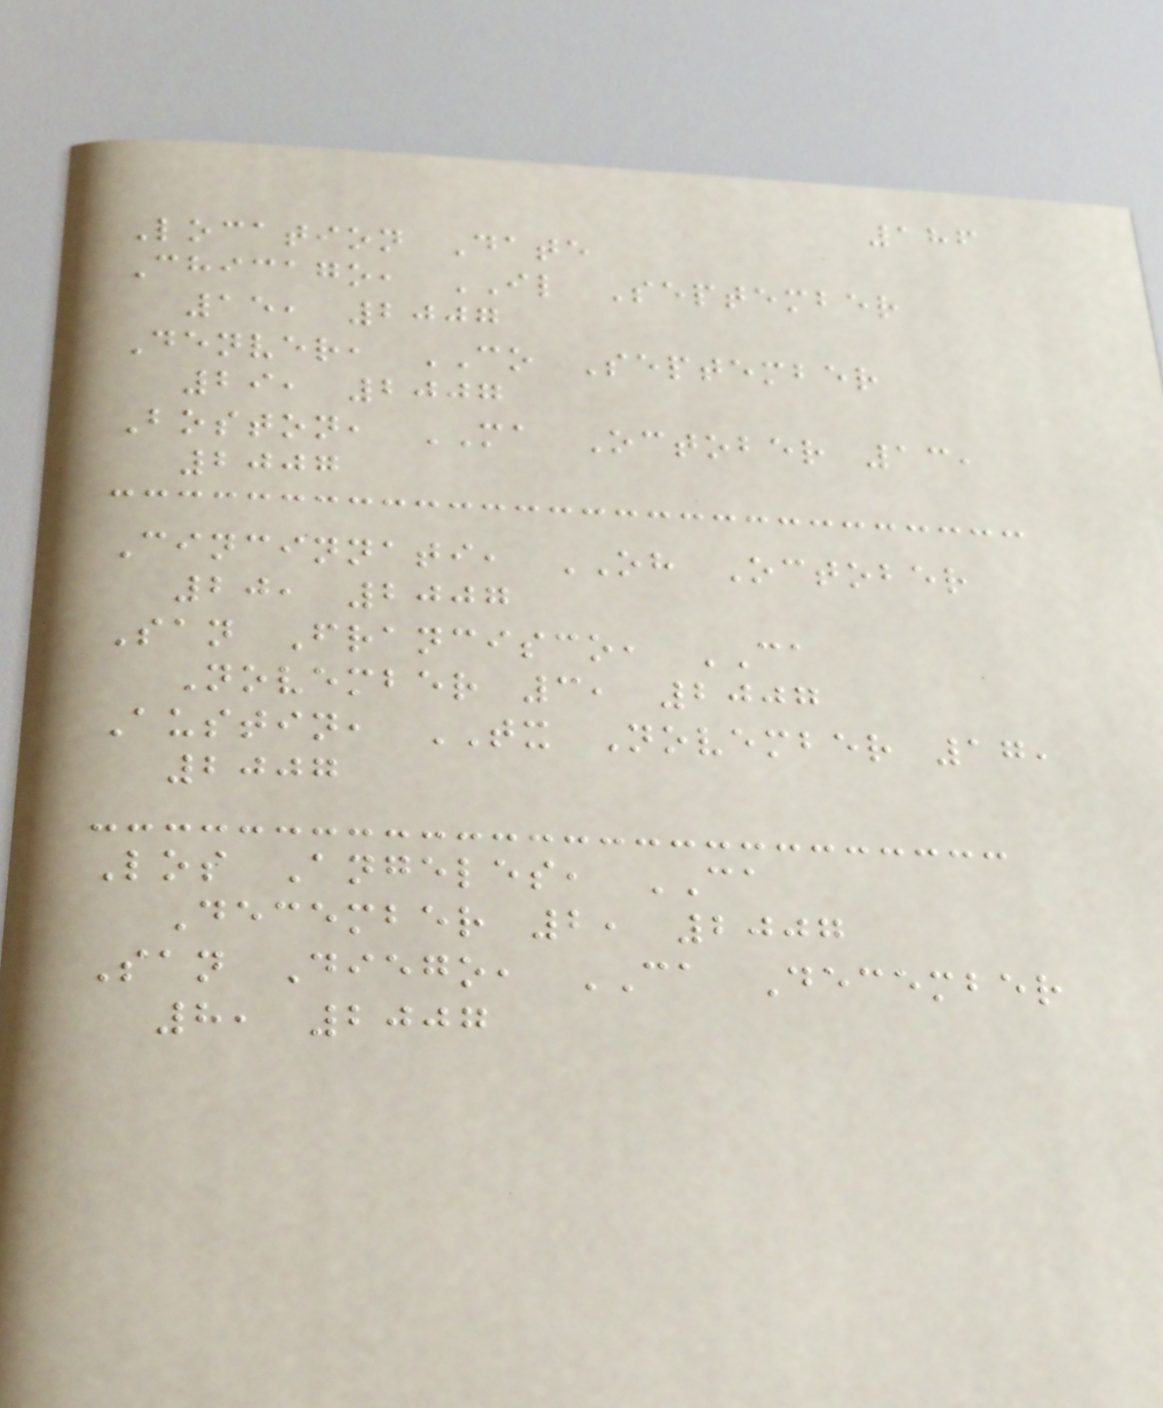186
Location Date
Chicago, IL September
15, 2007
Denver, CO September
29, 2007
Boston, MA October 13,
2007
Cincinnati, OH October
20, 2007
San Francisco, CA
November 3, 2007
Austin, TX November 17,
2007
Los Angeles, CA
December 2, 2007
San Diego, CA December
8, 2007
